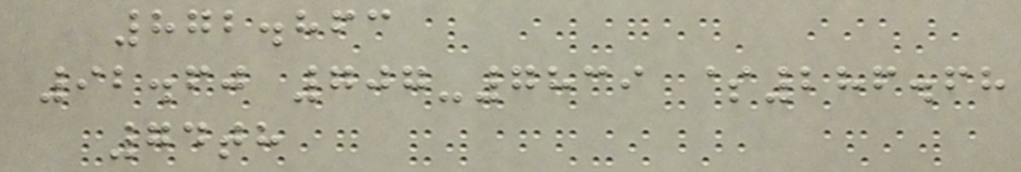872.863
92.60 707-7839 $286.68
74th
